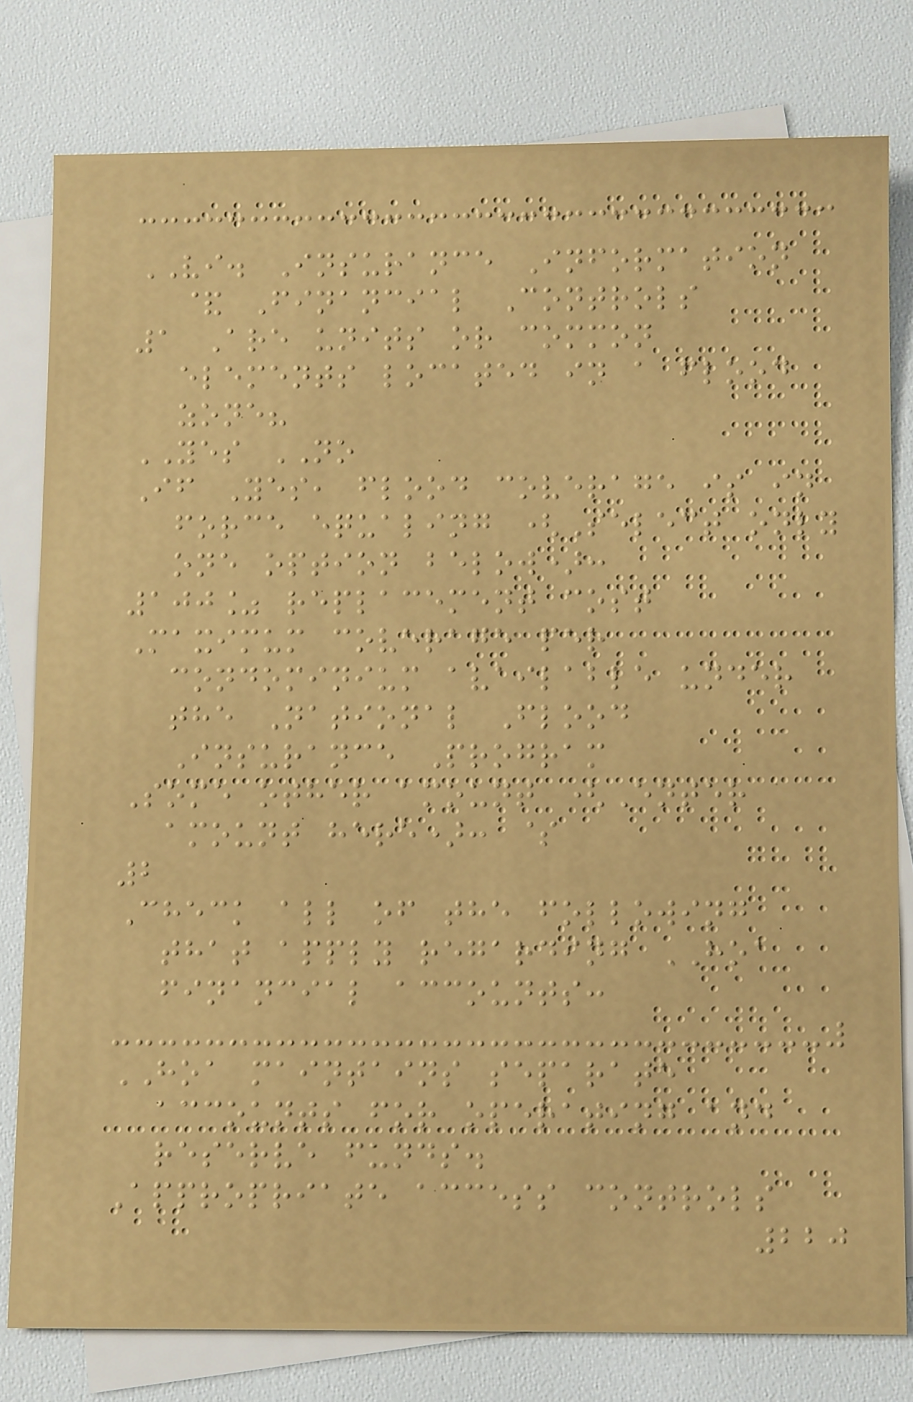VI. Insurance Information
& Financial Controls
1 Are units or common
elements located in a flood
zone?
YES NO
If Yes, flood coverage is in
force equaling (Select only
one option below):
100% replacement cost
Maximum coverage per
condominium available under
the National Flood
Insurance Program
Some other amount (Enter
amount here): $
2
Check all of the following
that apply regarding HOA
financial accounts:
HOA maintains separate
accounts for operating and
reserve funds.
Appropriate access controls
220
